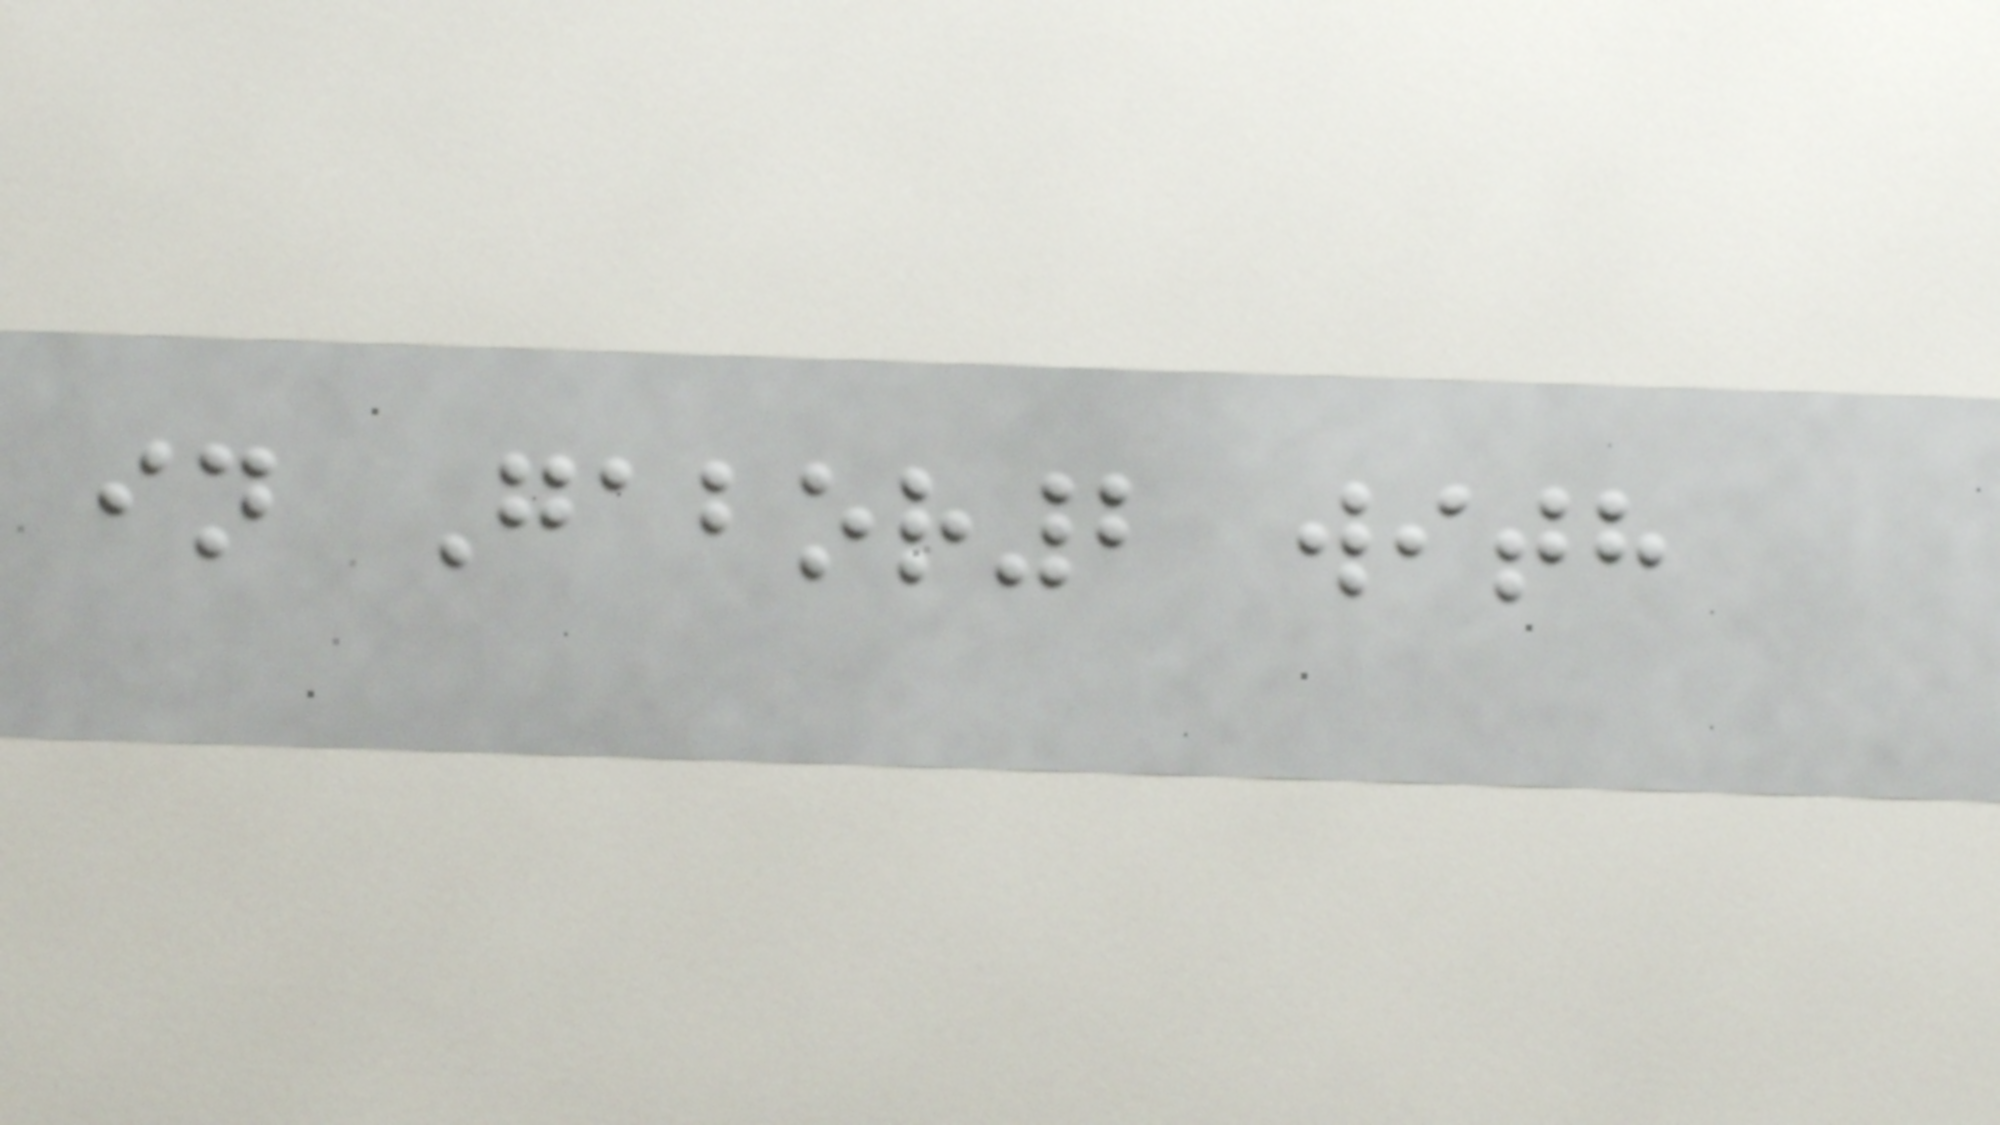in Gabor2 with
